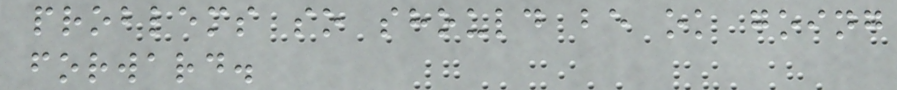problems so should be ok going
forward.
